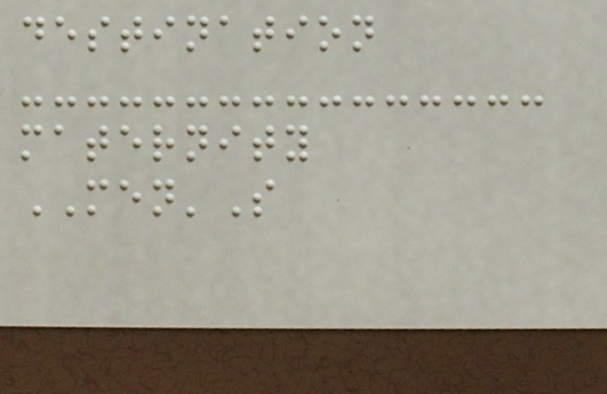destination
maternity
MEN'S
